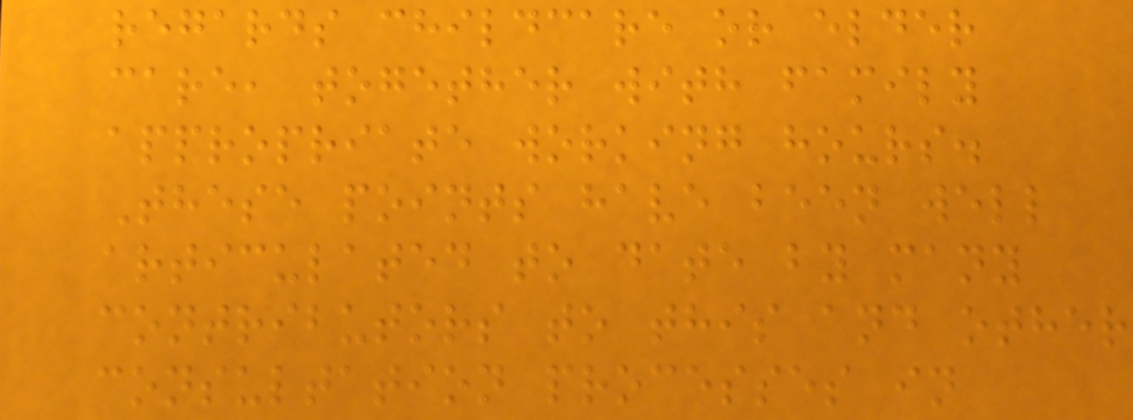regards childcare or elder
care, together with family
appropriate working hours.
These points have been well
articulated to date by many
contributors to this and other
consultation processes in
